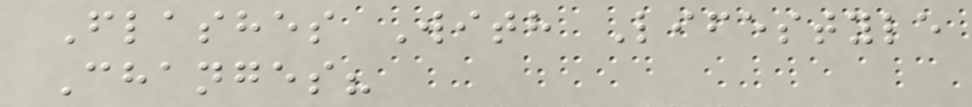Flashes With Lifestyle
Changes?
